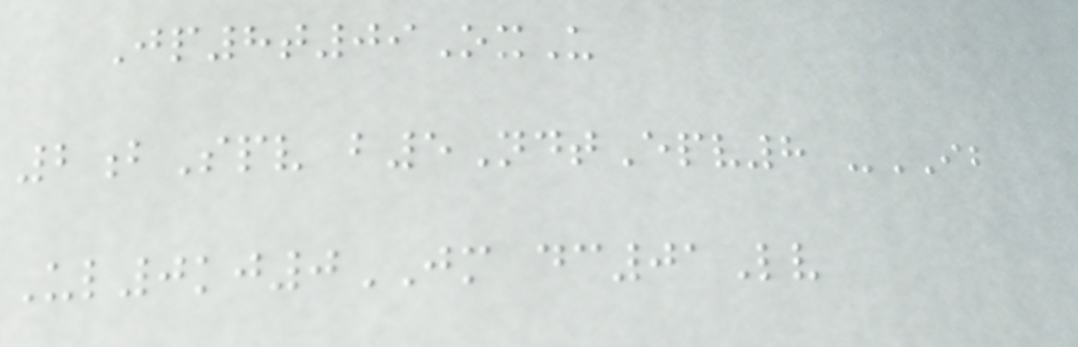Jp8t09OxU
2bSpv b5NdtEpv8 -IB
Ul0kj0JM dc01Lv
